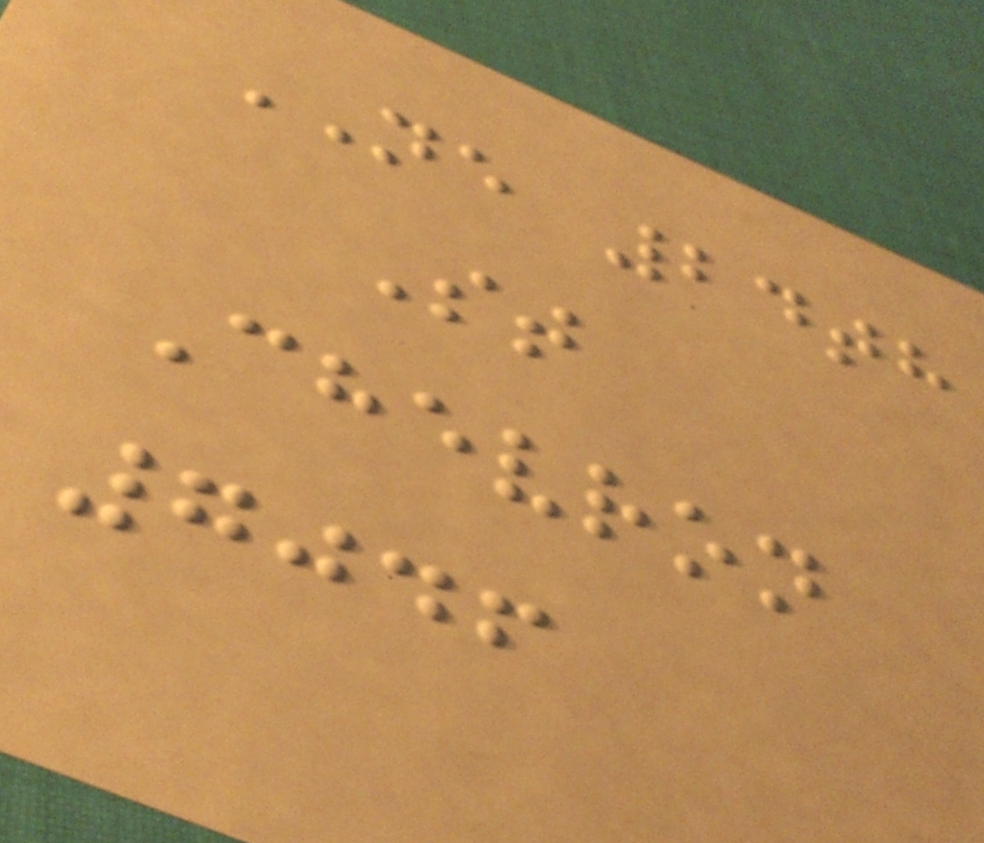NE 24th
St
Chevron
7046
